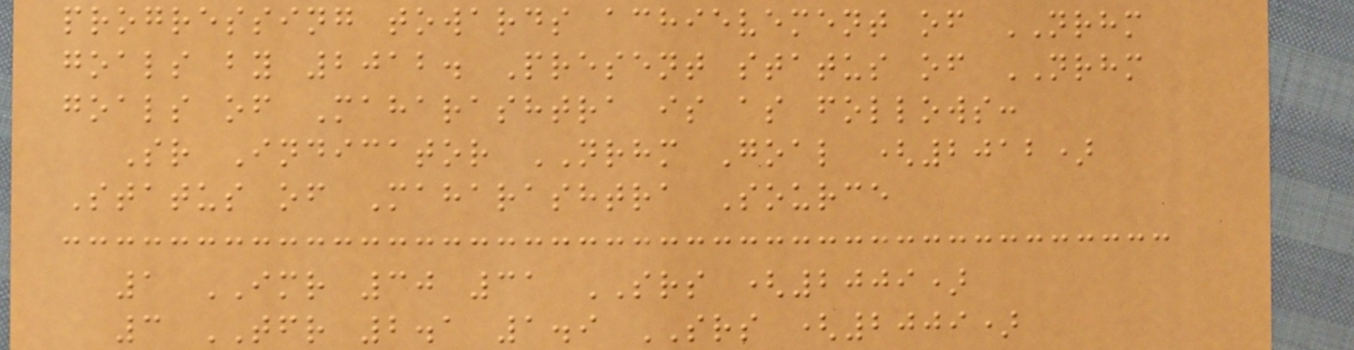progressing towards achievement of NRHM
goals by 2012. Present status of NRHM
goals of Maharashtra is as follows:
Sr Indicator NRHM Goal (2012)
Status of Maharashtra Source
1 IMR 30 31 SRS (2009)
3 TFR 2.1 1.9 SRS (2009)
